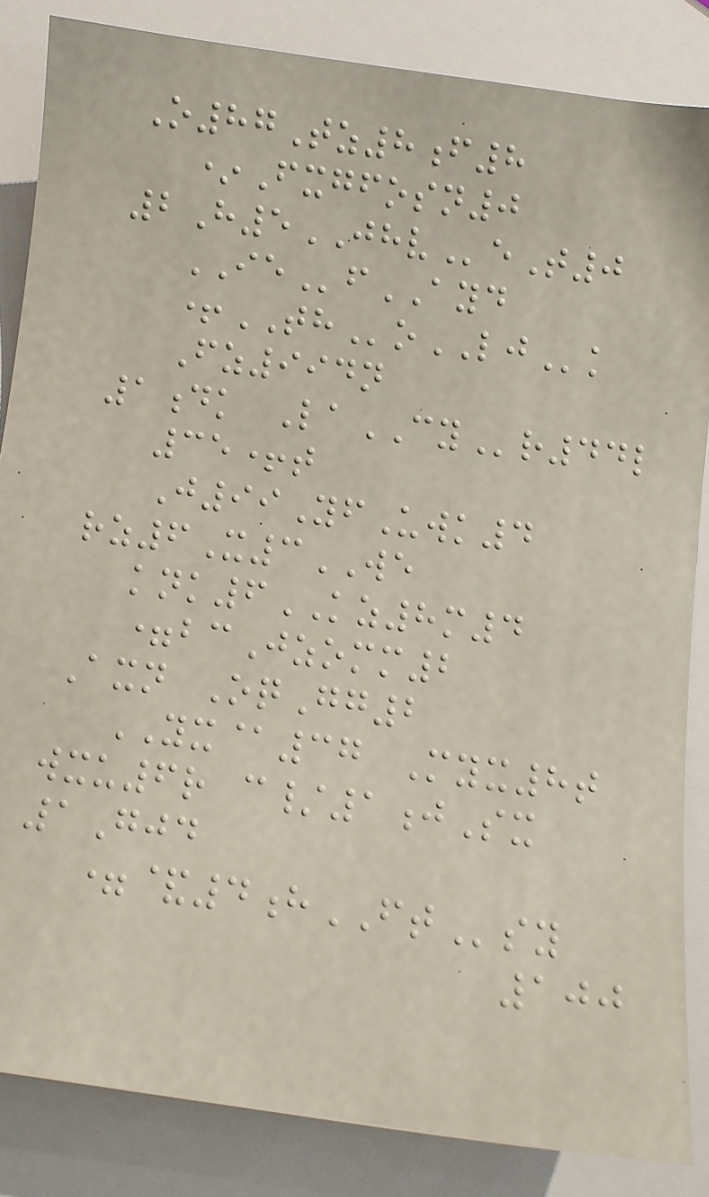O87Tz8f8
*Fxgfosn0
2H5JHVeT0
IEfAYD
+THoLJk
Fz994n
1dk LaCYr44l
35+t
J99YfUwk4
rz6X3WE
knk6KZ8m4
=bcJzomm2
Axn OqGg2
YX@37 Myx8t
wxu6r c/1jSx
1Gjd
=&4hFTsy
100
